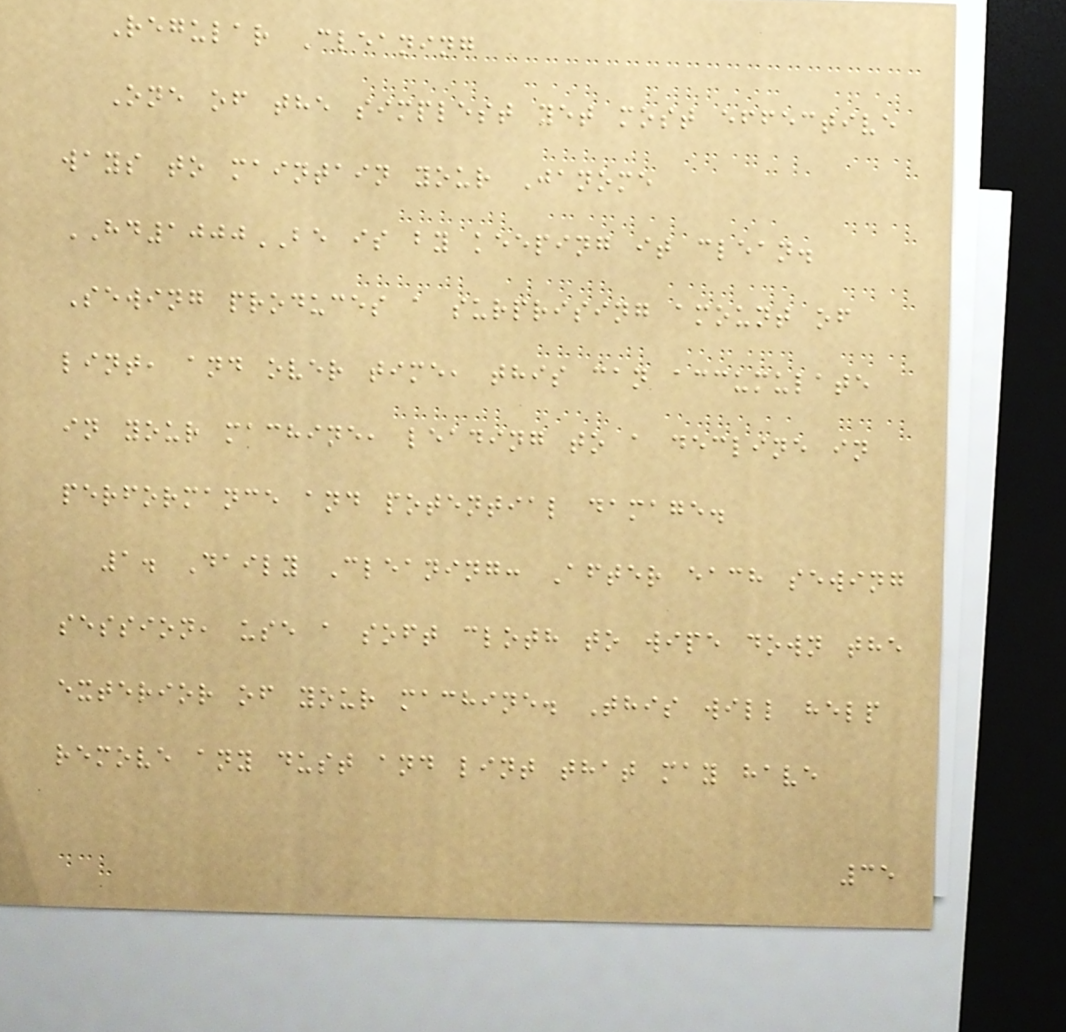Regular Cleaning
One of the simplest yet most effective
ways to maintain your Janome
HD1000BE is by keeping it clean.
Sewing produces a surprising amount of
lint, and over time, this can accumulate
in your machine, leading to a decline in
performance and potential damage.
1. Daily Cleaning: After each sewing
session, use a soft cloth to wipe down the
exterior of your machine. This will help
remove any dust and lint that may have
35
